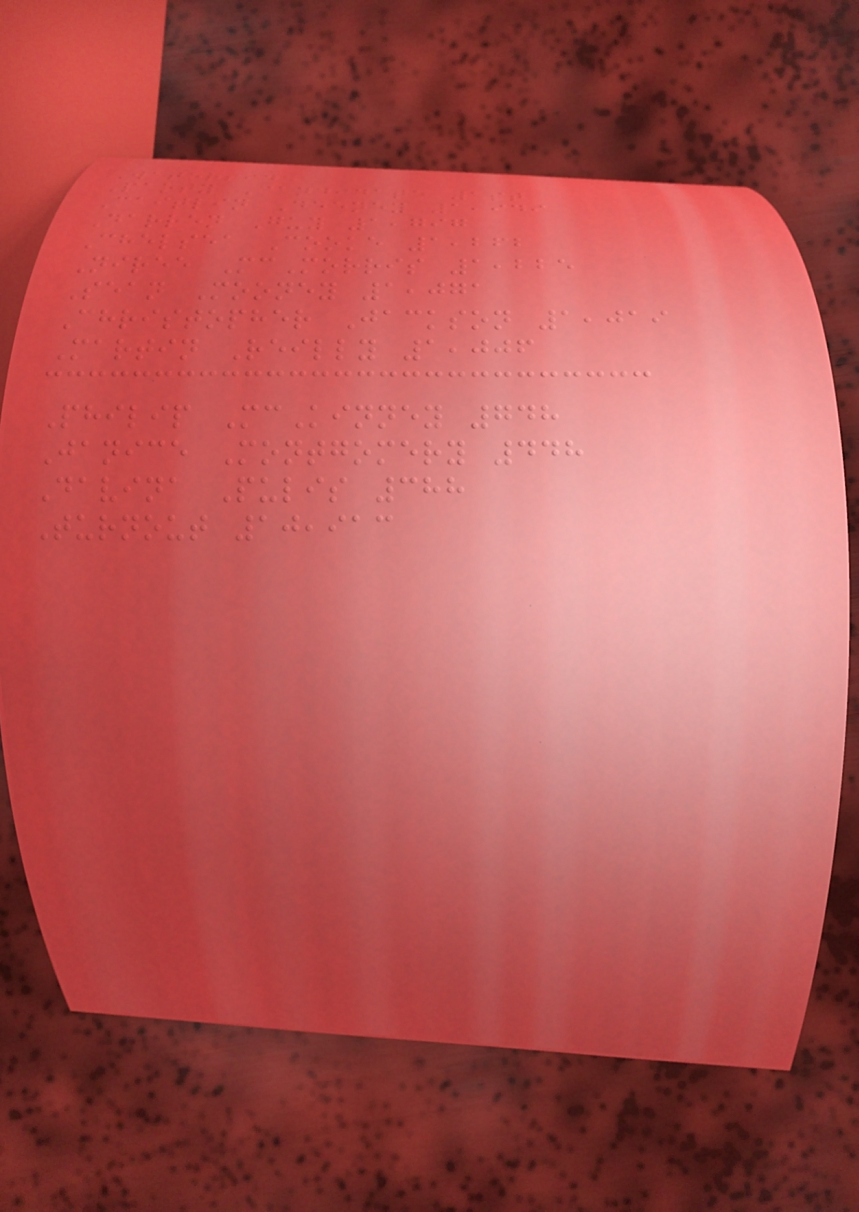Waterside
Party Candidate 1st
Caitlin Deeney 1,949
Darren Guy 1,797
Chelsea Cooke 1,262
Niree McMorris 1,225
Sean Mooney 1,071
Christopher Jackson 1,019
Martin Reilly 1,006
Philip McKinney 748
Janice Montgomery 448
Davina Pulis 388
Turnout 10,913
